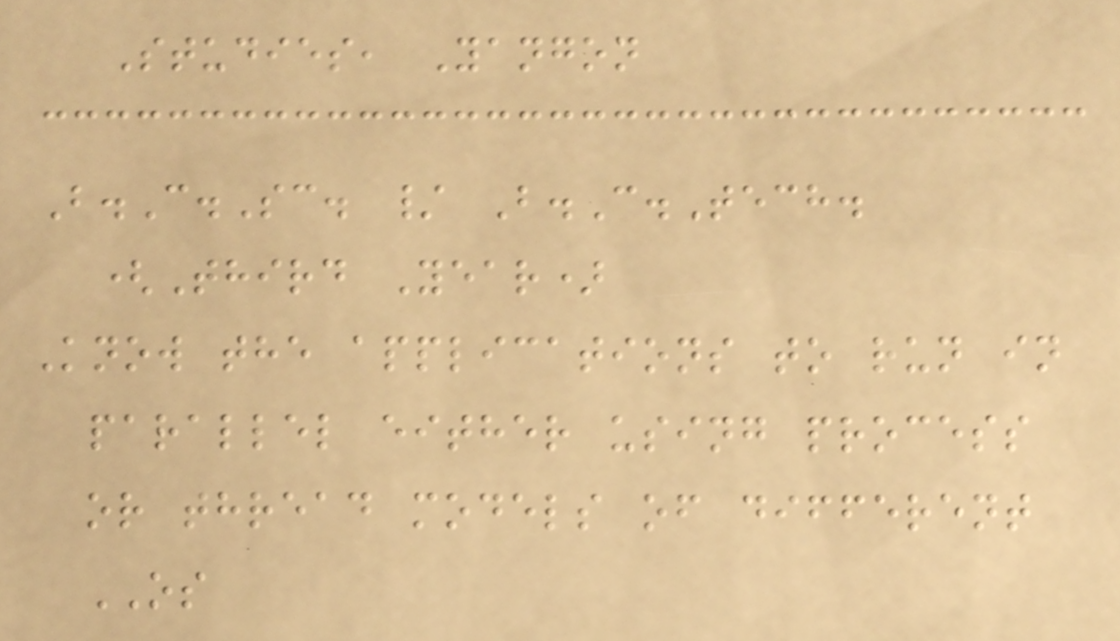Studies, Yangon
B.C.Sc. / B.C.Tech.
(Third Year)
Know the applications to run in
parallel either using process
or thread models of different
OS
